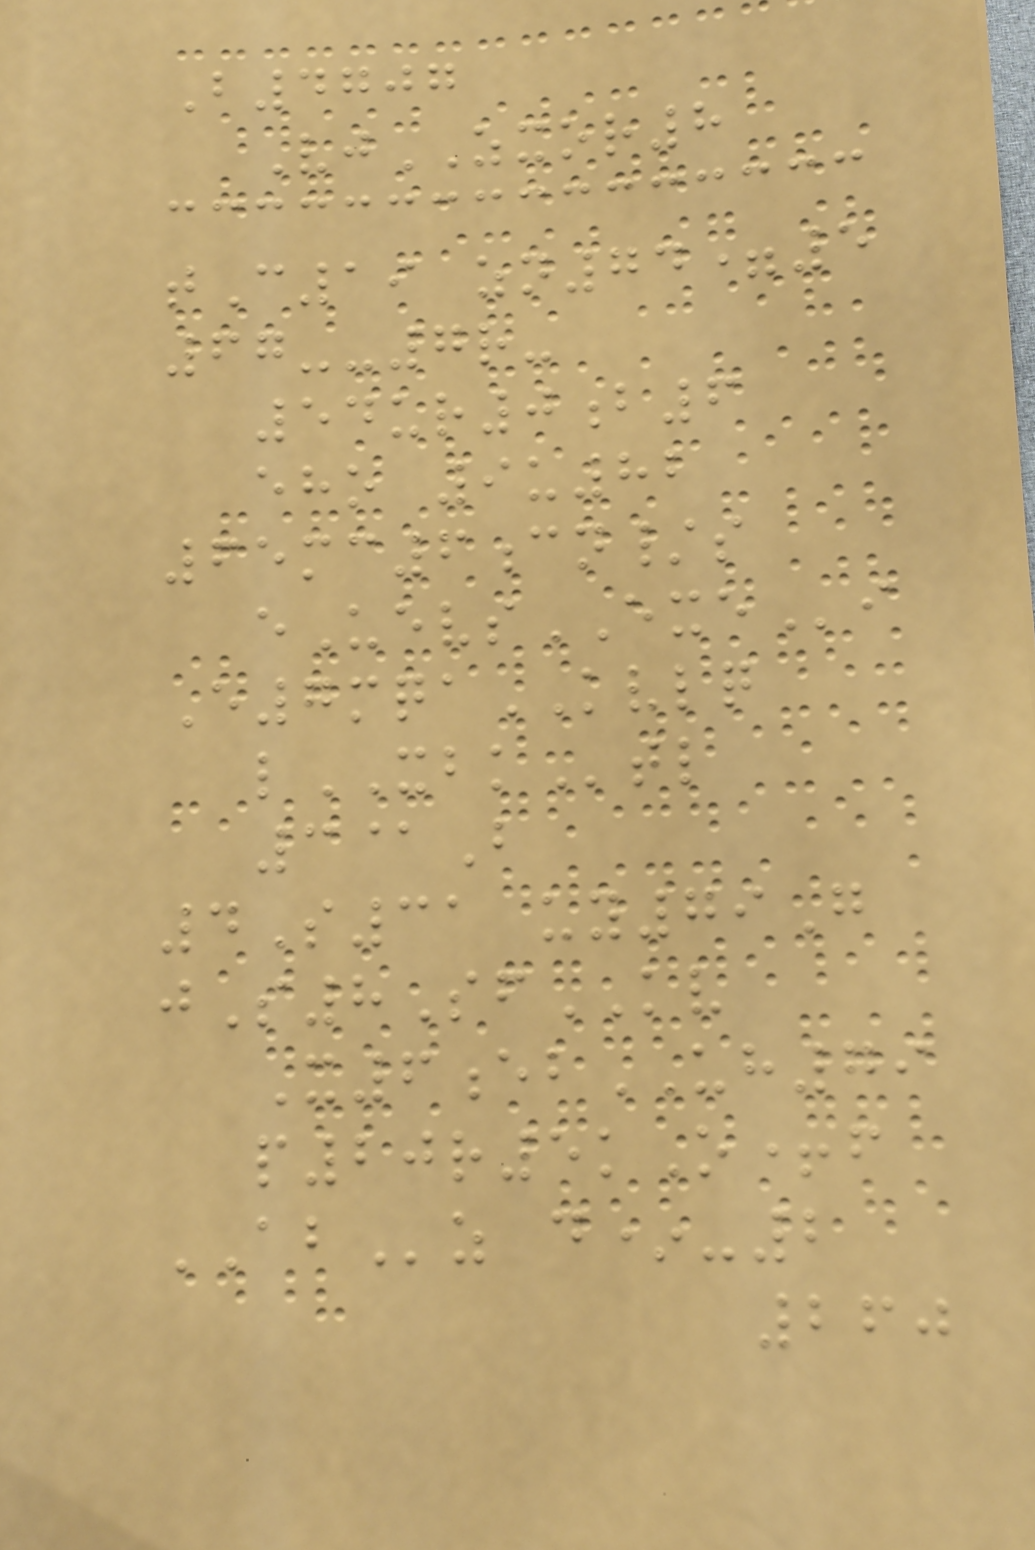B4707
VjZXOR8
tC19 zn74=5
67--7r-
54ur0b6
eho 9u82
65mc6cn/s
eUevsEXEi
E7mqaKVLQ
lXBKtl
3@B
4S31 uy79G
jS8SfKV
X6ebUH79
p20r5kO+f
ABz d*-2
260
